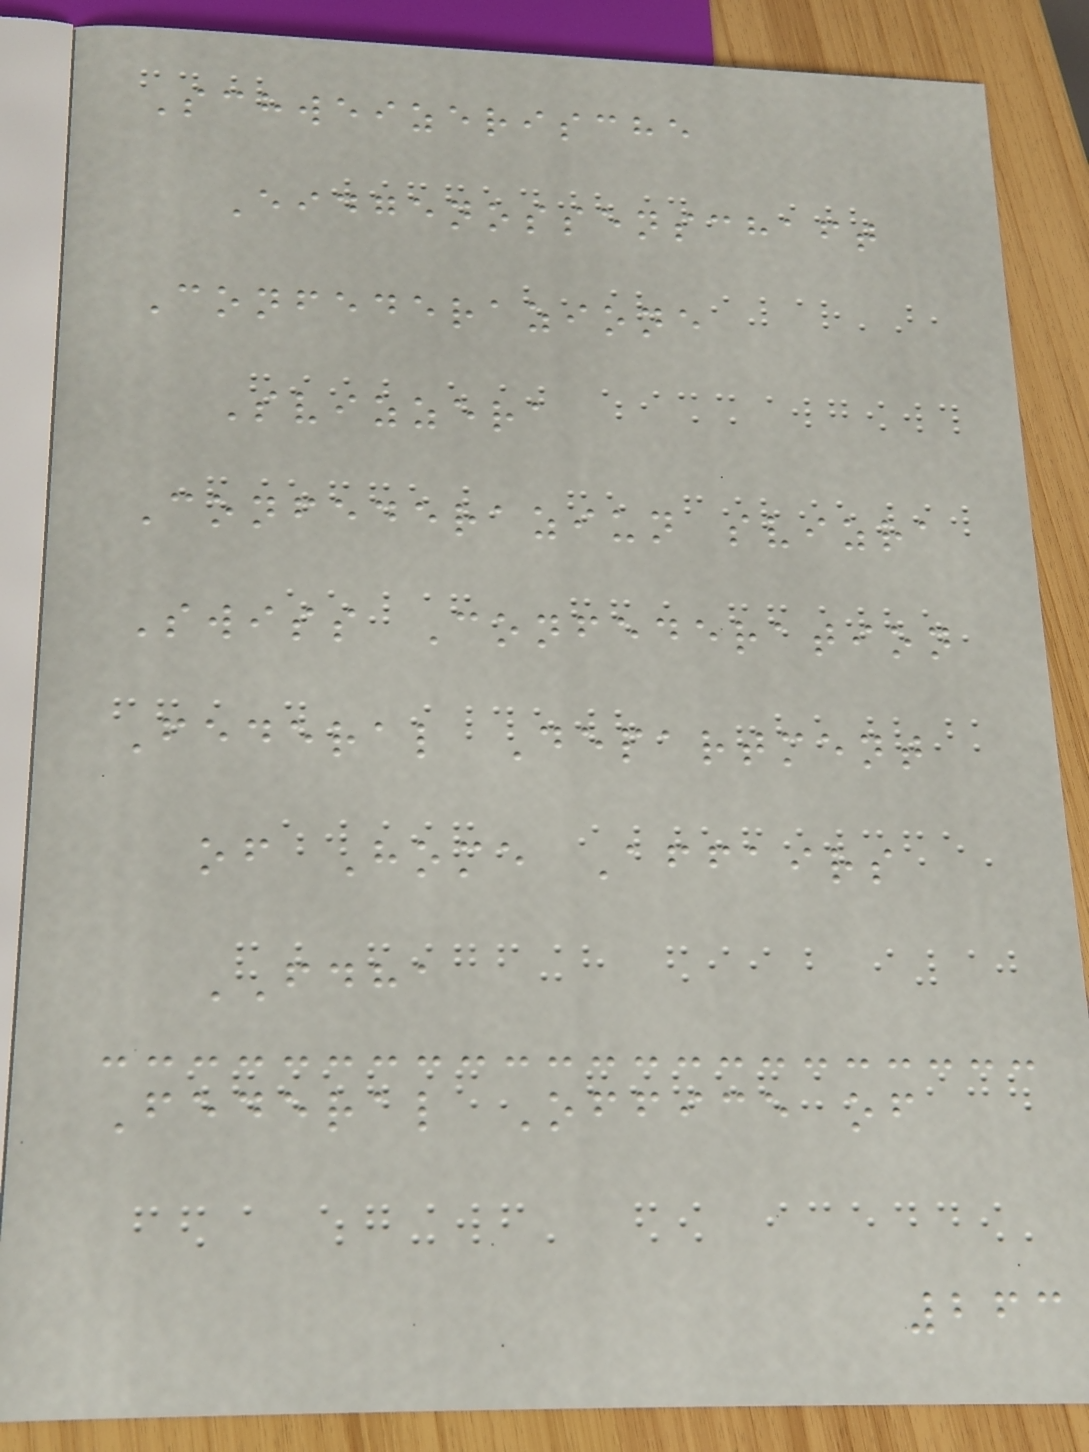Schweizerische
Eidgenossenschaft
Confederazione
Svizzera
Confederaziun svizra
Swiss Confederation
Federal Department
of Home Affairs
FDHA
Federal Office of
263
